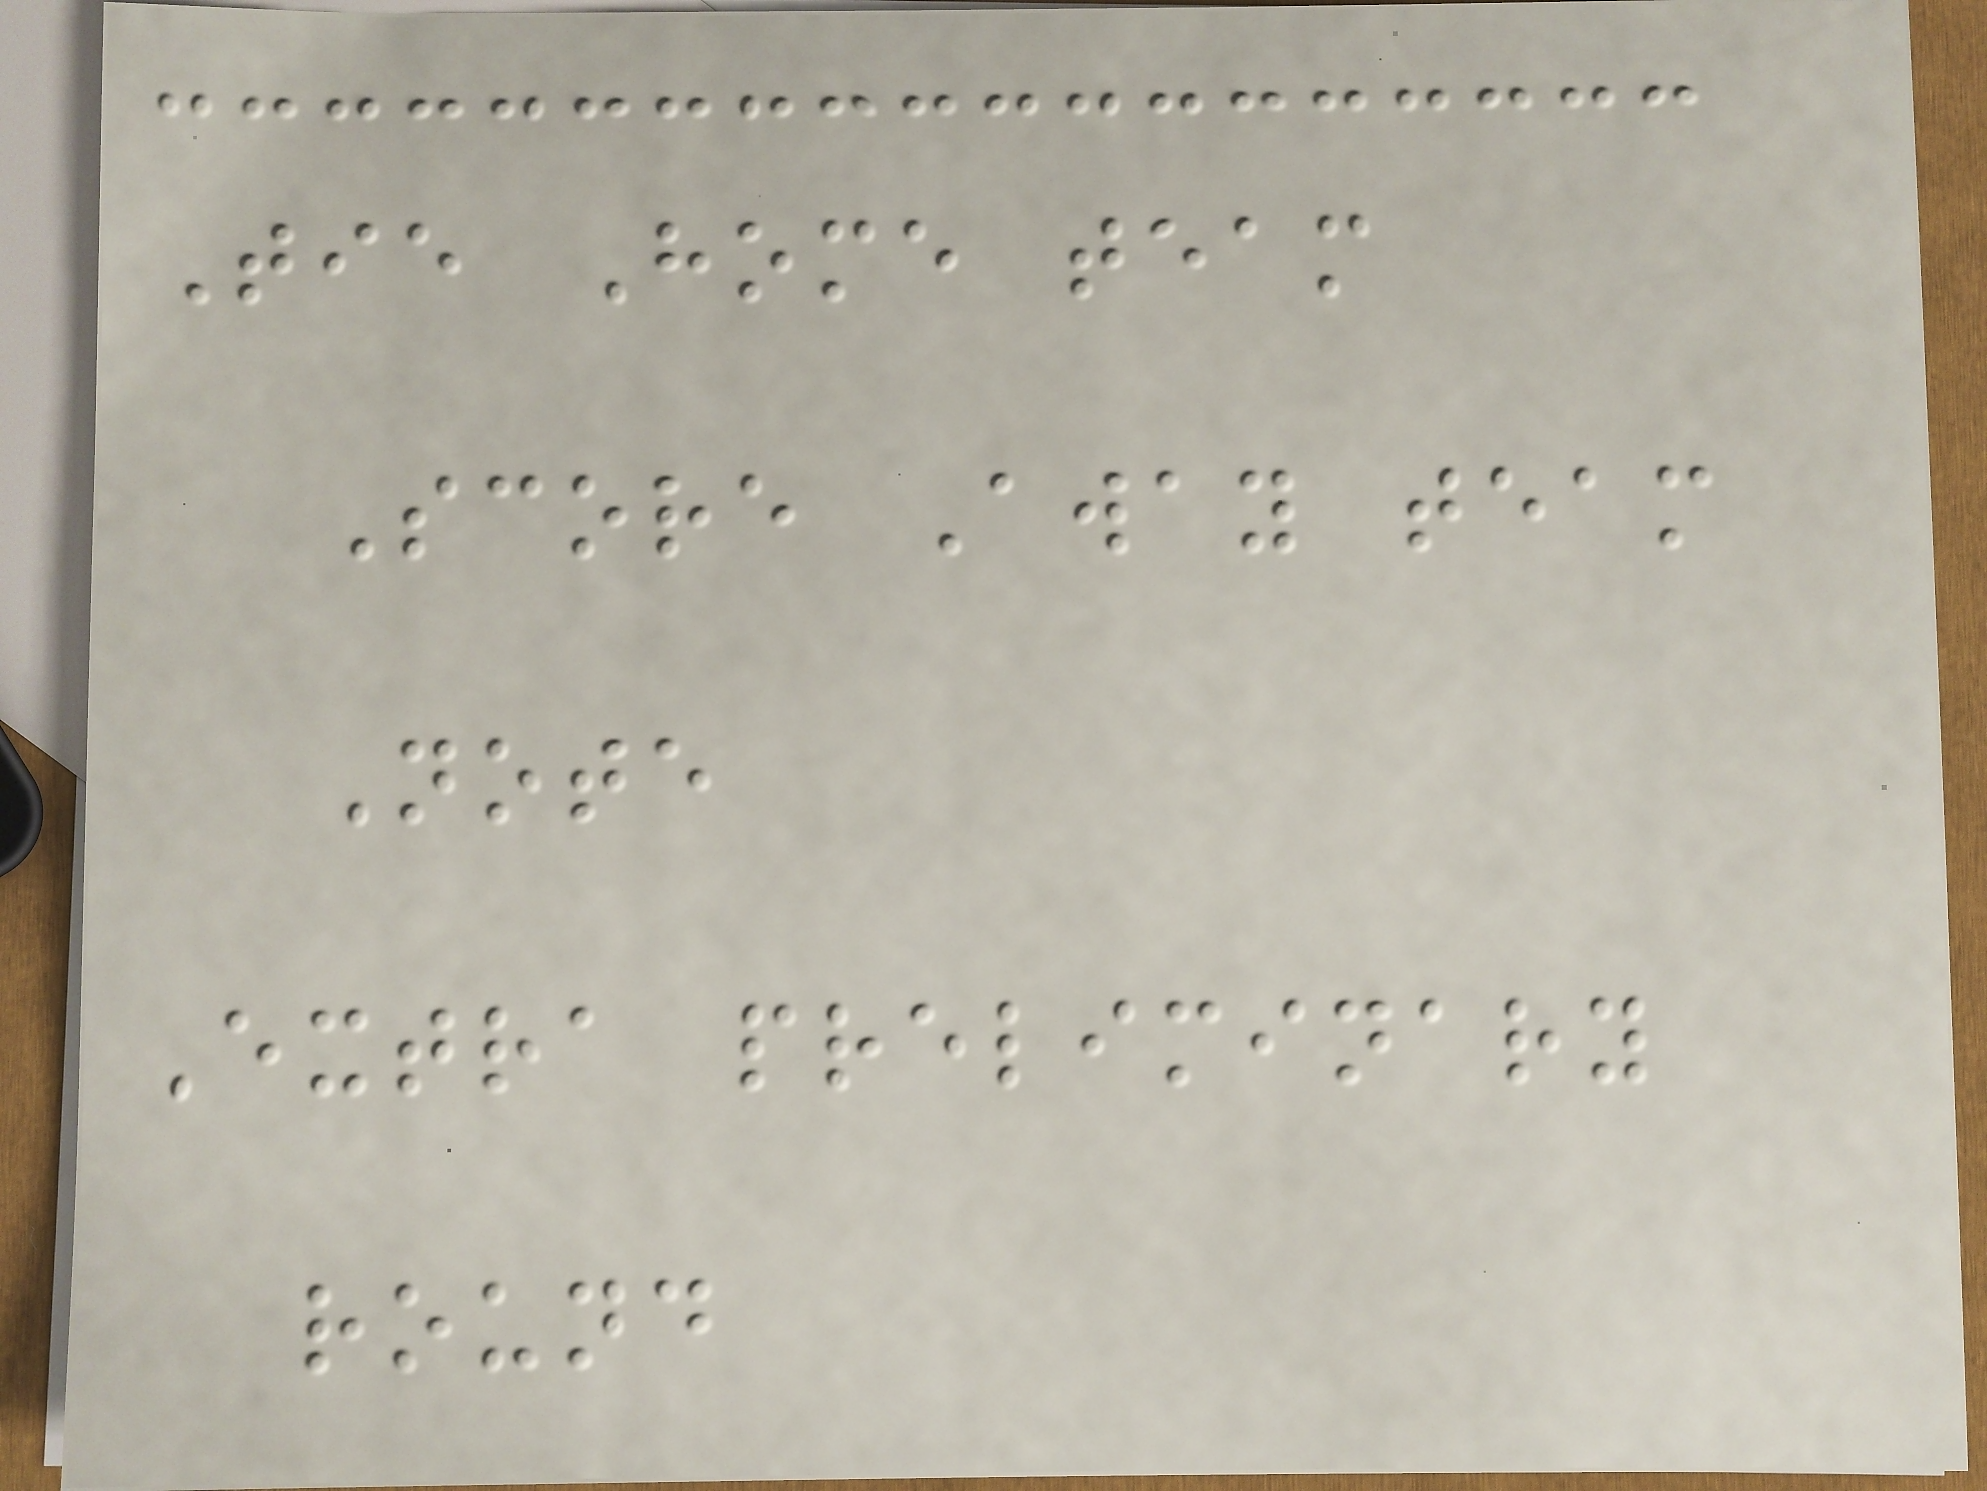Tie Home team
Score Away team
Note
Extra preliminary
round
